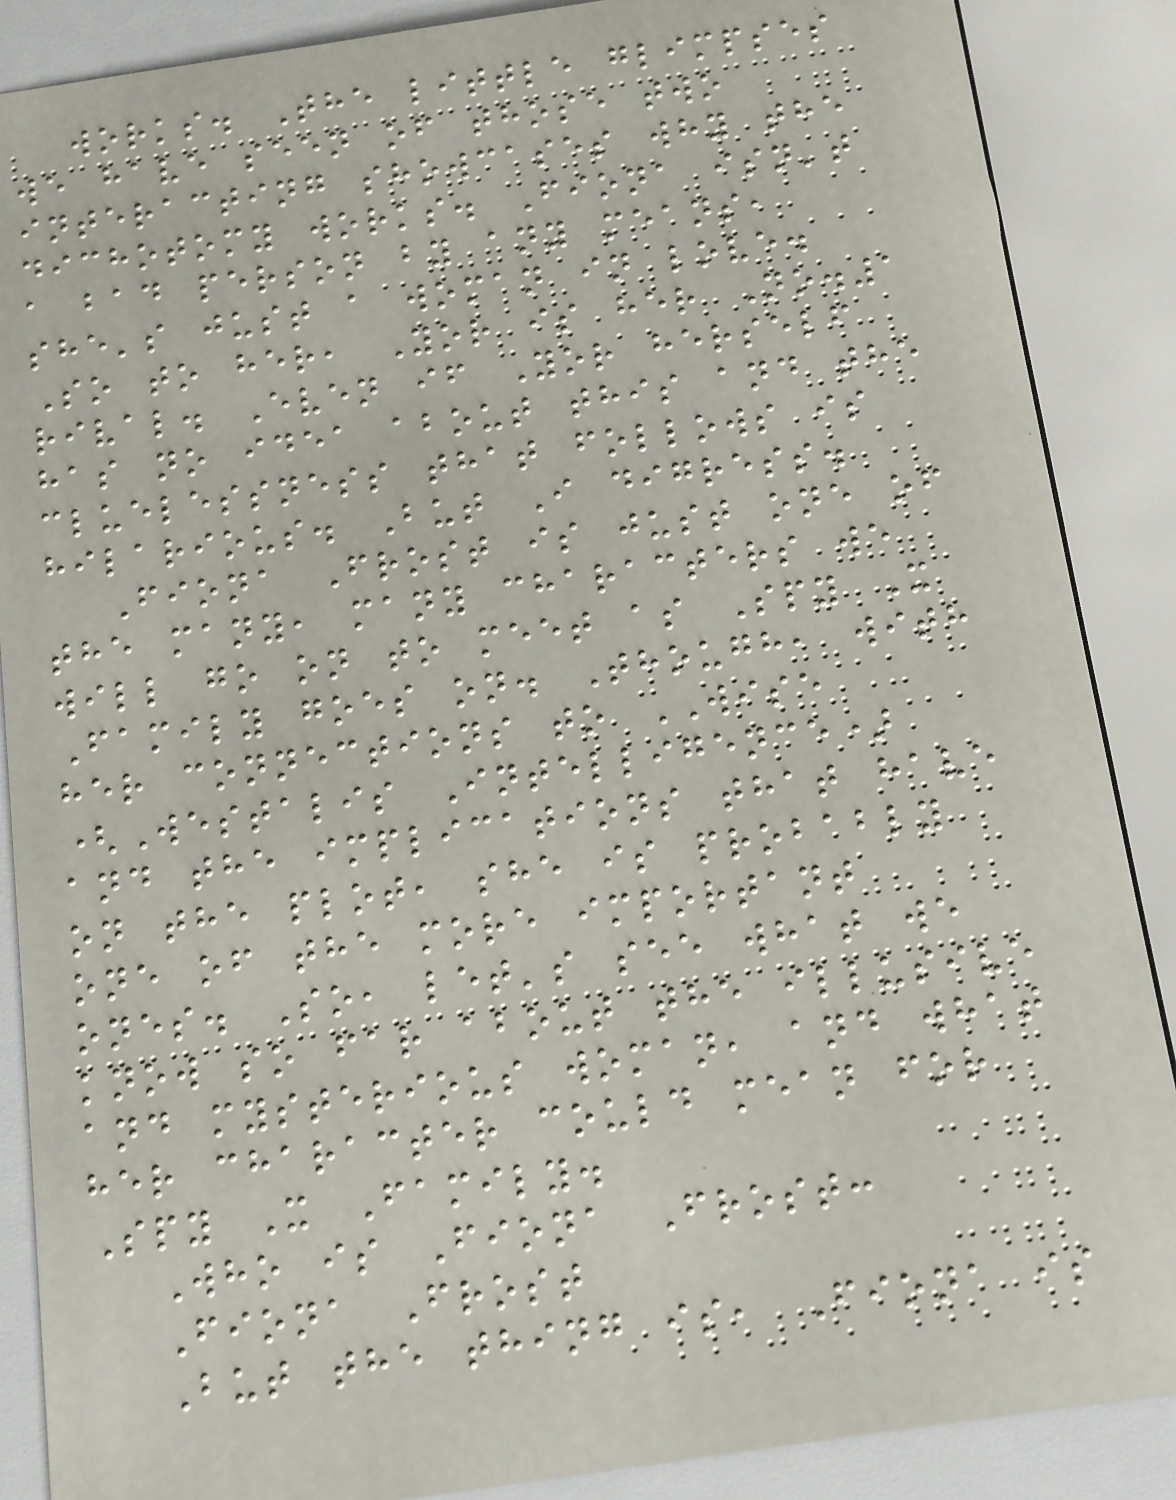works. The little glimpses
we have seen of those two
interacting showcases why the
dichotomy works. Fiona isn't
a bad person by any means,
she's just a woman in love.
So to her, Yor is her No.1
rival. Even if Yor herself
has no idea about this and the
cluelessness that follows is
hilarious. But I digress.
Fiona Frost is just one of
the many, many characters we
will go on to meet as Spy X
Family goes on. Though, with
her connections to WISE
(Westalis Intelligence)
and the implications that have
on the plot, she is probably
one of the more important
ones. So, let's see what we
know so far about the illusive
and mysterious woman, and what
her character could mean for
Spy X Family.
Who is Fiona Frost:
Fiona Frost
But the thing is, Fiona is
